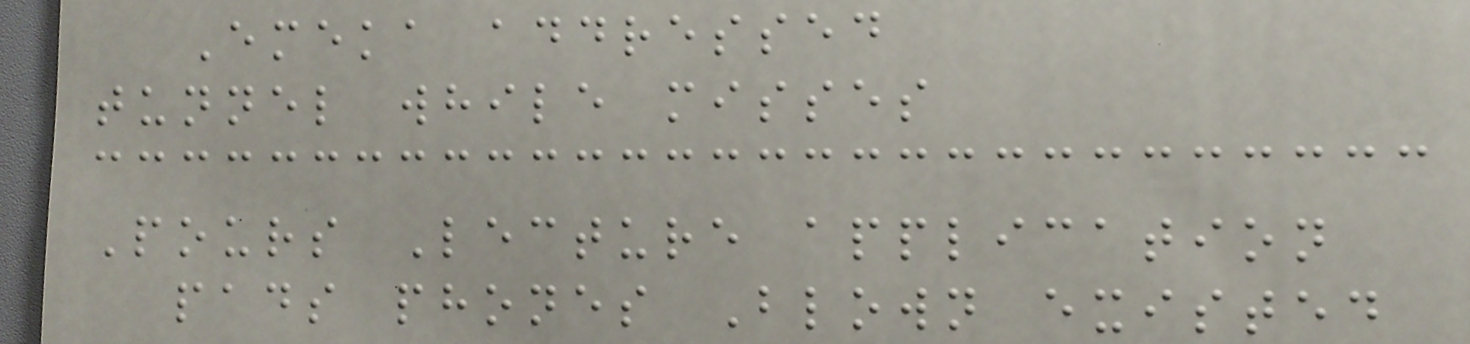Emeka addressed
tunnel while misses
Pours Lecture application
pads phones Blown existed
